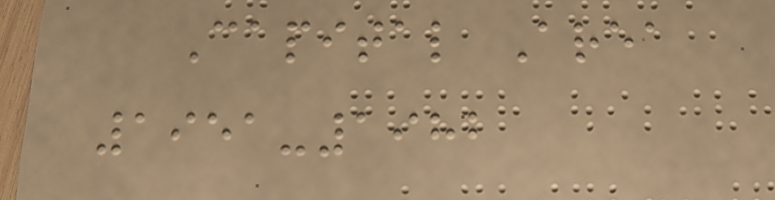Capital Area
1951-1982
